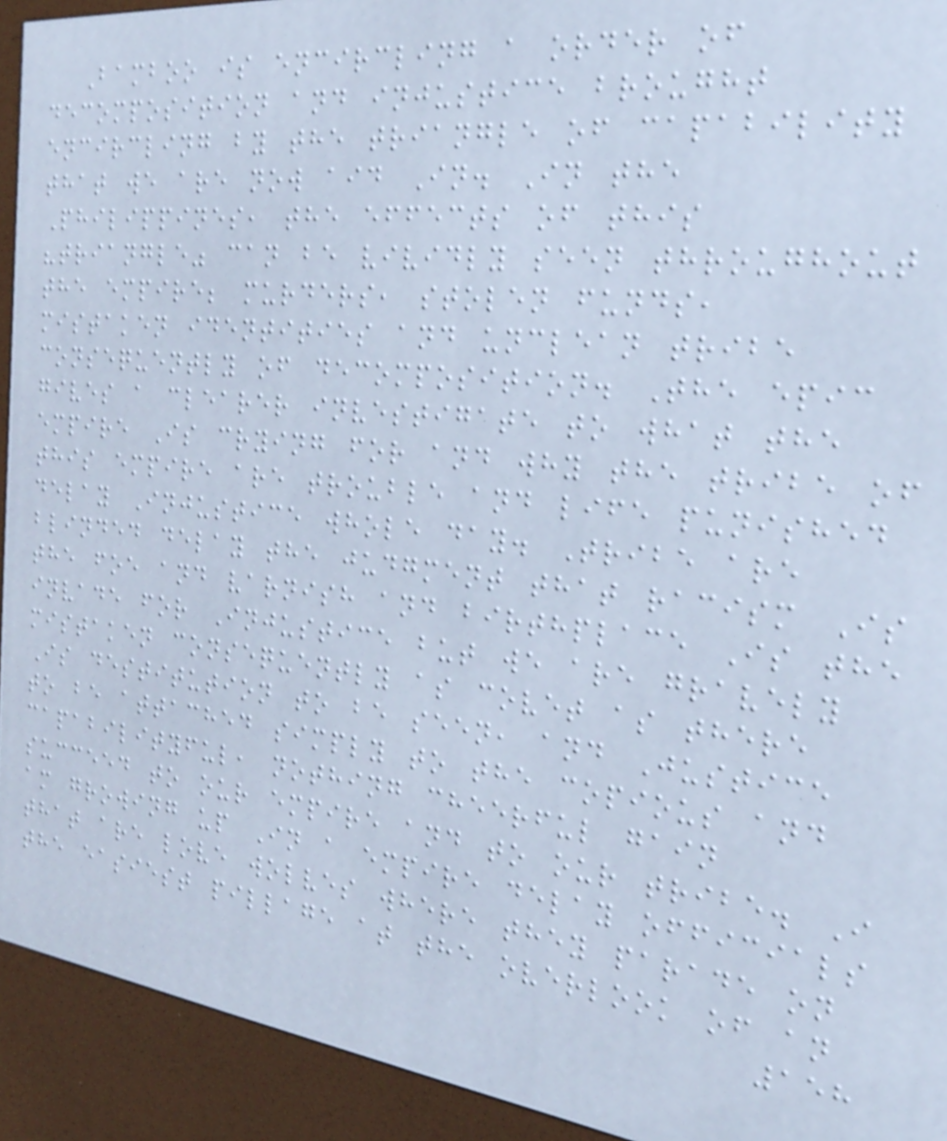Bamboo is encircling a order of
decomposition and injustice brought
encircling by the triangle of capability
that we are now aid In. In the
Philippines, the effects of this
"triangle" can be vividly seen throughout
the empire; murders, stolen funds,
mistaken identities and unclean tribe
consequently of decomposition. The epic
gives a clearer investigate to what the
empire Is crying for and why the tribe of
this empire are trouble and life punished
delay Injustice whole day. Tribe are
blinded delay the judgment that racism Is
the foe and varnish and birthplace Is the
invade for Injustice but we are gravely
mistaken consequently as covet as there
Is destitution to be seen, and Justice
to be attached simply to the copious and
capabilityful, nothing cheerful gain
succeed to our empire and to our tribe. I
am growing up In a empire delay officials
that are love wolves where they parade on
the easiest pillage at the overlook of an
158
